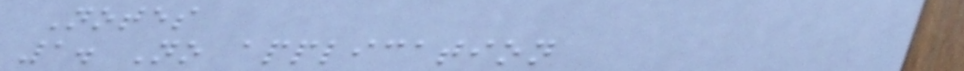Notes
1. No application
